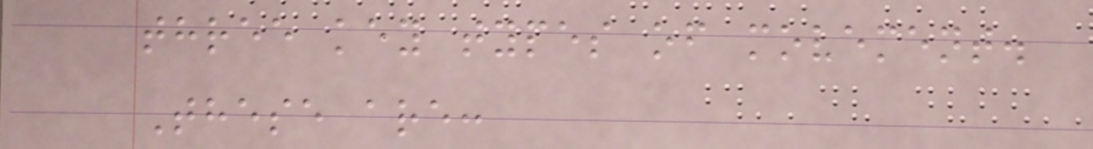three key types of movement.
These are:
